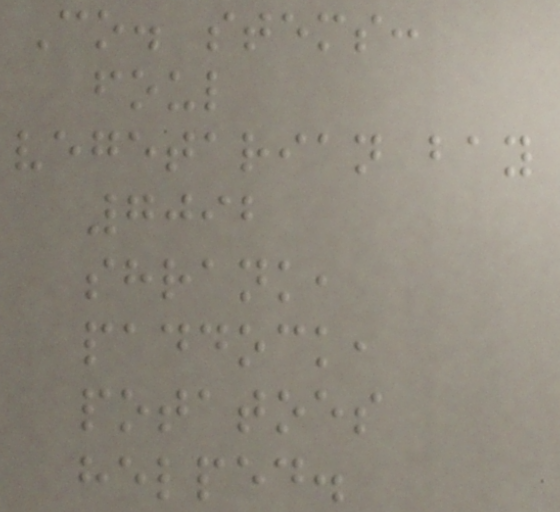Co. stems:
foul
vegetarian bay
7092
shrank,
paddock,
potatoes
helped.
